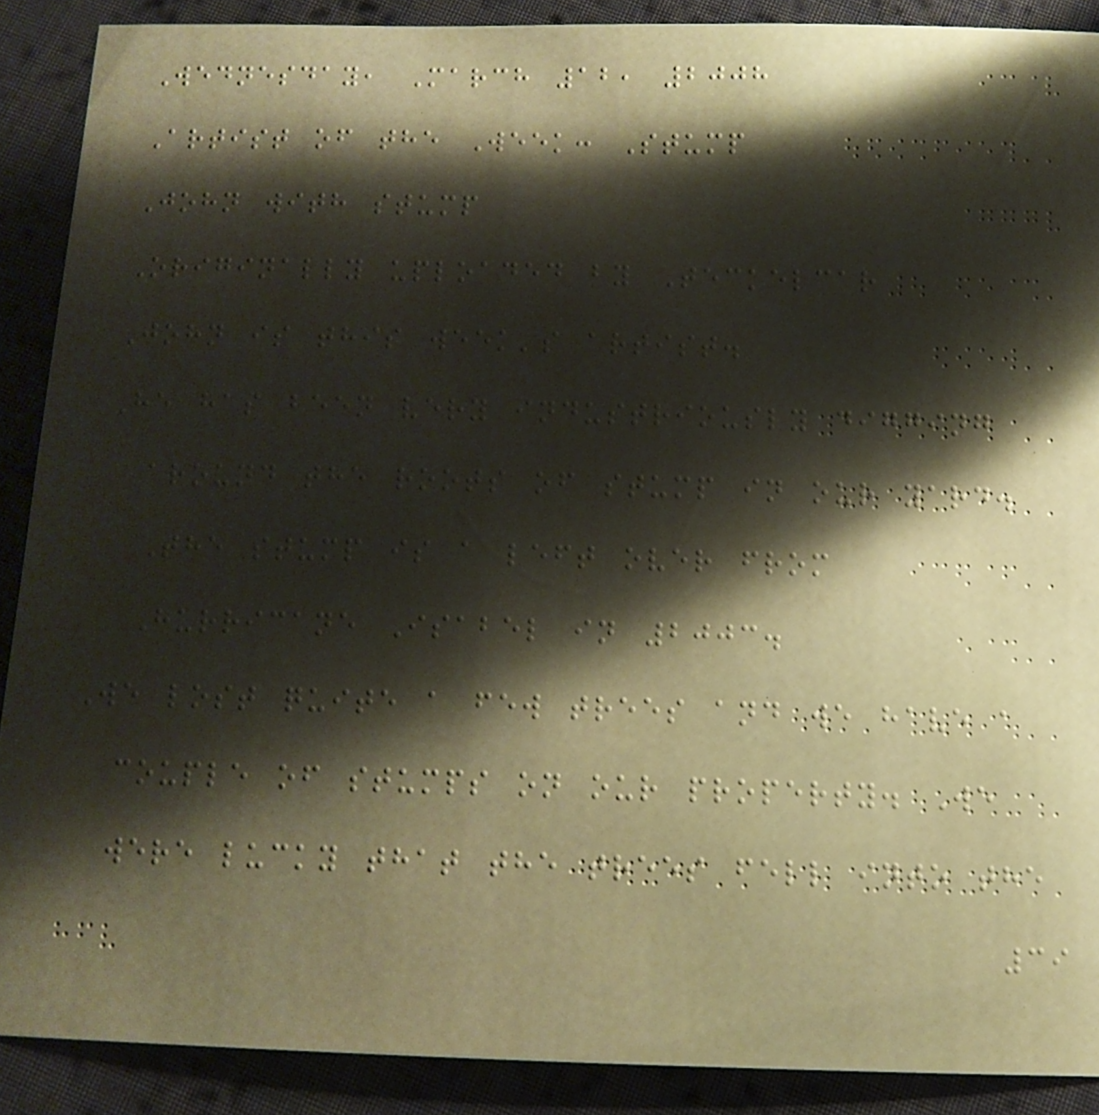Wednesday, March 12, 2008
Artist of the Week: Stump
John with stump
Originally uploaded by Teckelcar
John is this week's artist.
He has been very industriously digging
around the roots of stump in our yard.
The stump is a left over from
Hurricane Isabel in 2003.
We lost quite a few trees and we have a
couple of stumps on our property. We
were lucky that the trees fell into the
39
